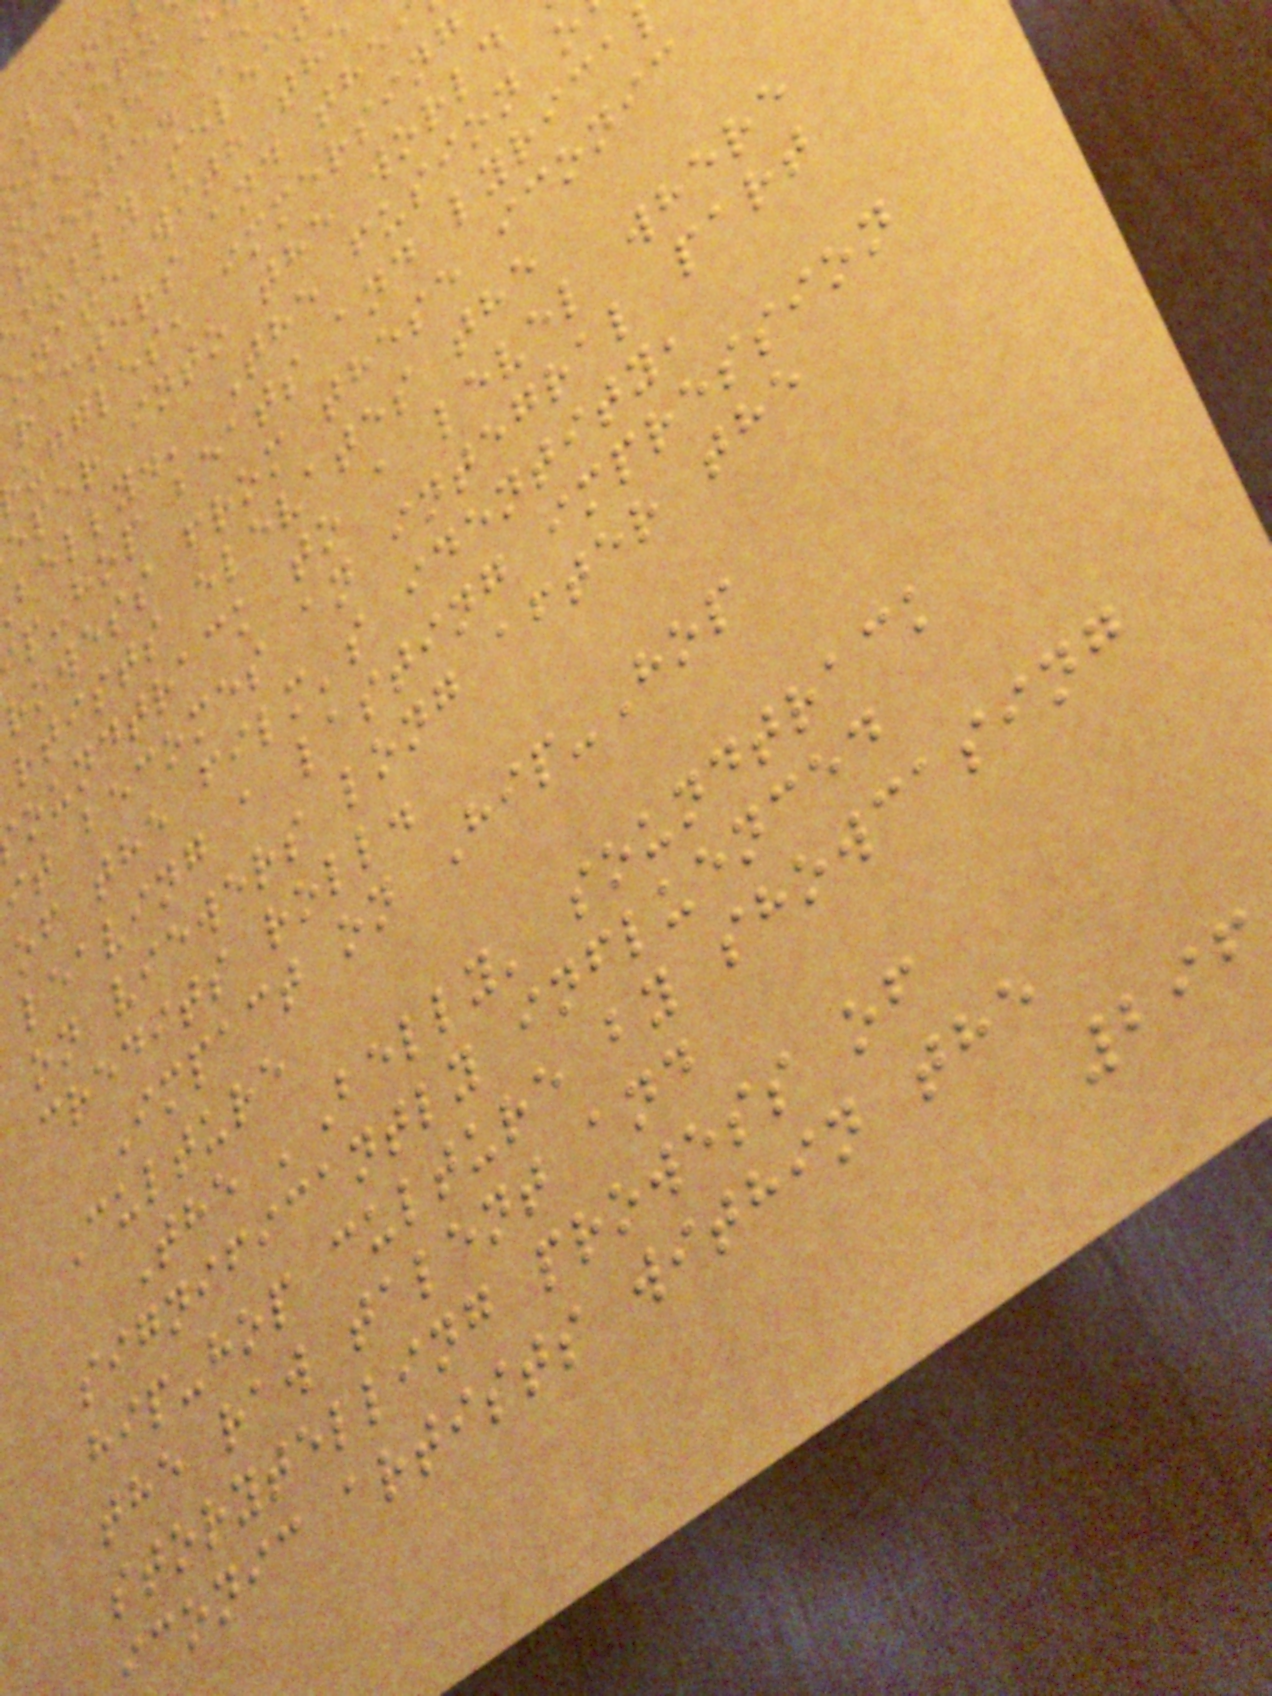nce the o
rience. E
fully selec
onate with the
racters and the
uggles, immersing
eper into the world
belly.' The fusion o
p-hop beats and lyrica
rowess from these iconic
rtists elevates the
oundtrack to a level where
it becomes an integral part
of the film's identity,
leaving a lasting impression
on viewers long after the
credits roll.
Impact on Hip-Hop
Culture
The 'Belly' soundtrack
significantly influenced
hip-hop culture by showcasing
the raw talent and
storytelling prowess of
iconic artists within the
296
